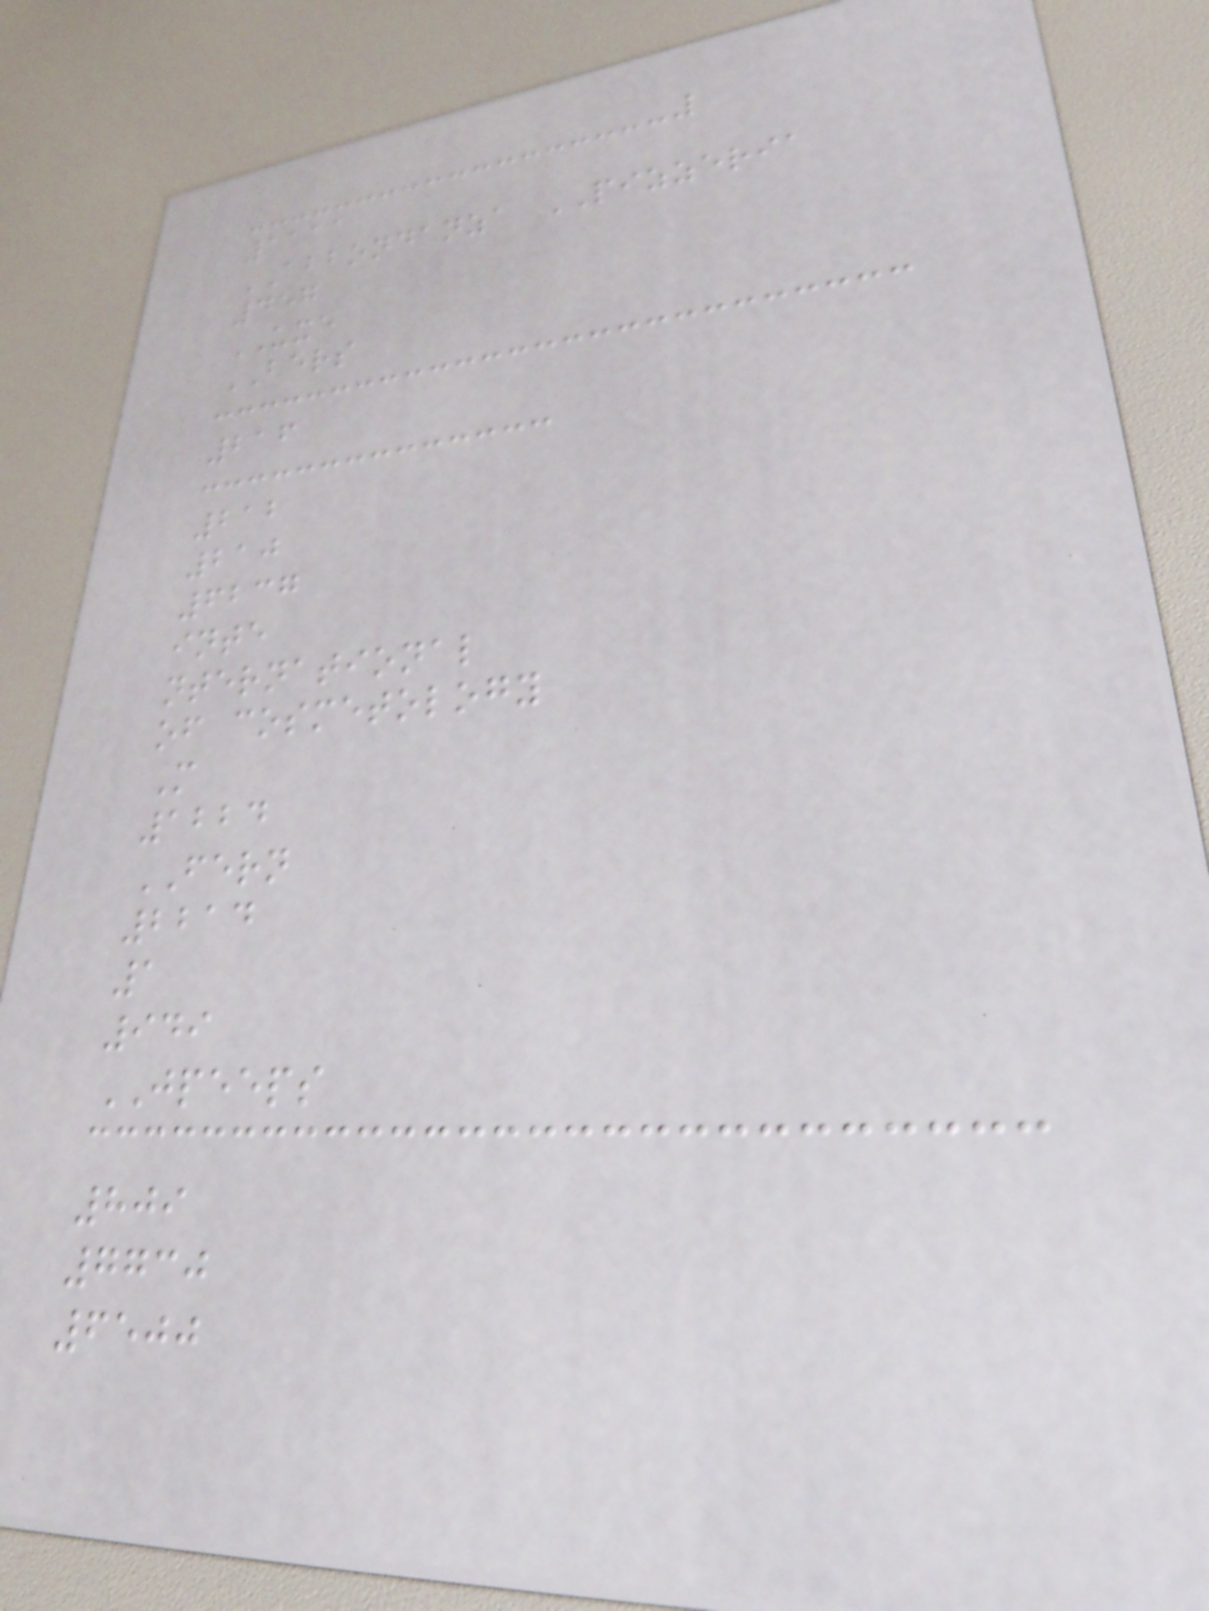1111
ABBONDANZA PIZZERIA
457
UXE
BERS
216
212
210
6237
inte
nternational
of cosmetology
M
1224
FERN
2214
1
949
JPEEPS
809
7730
6500
